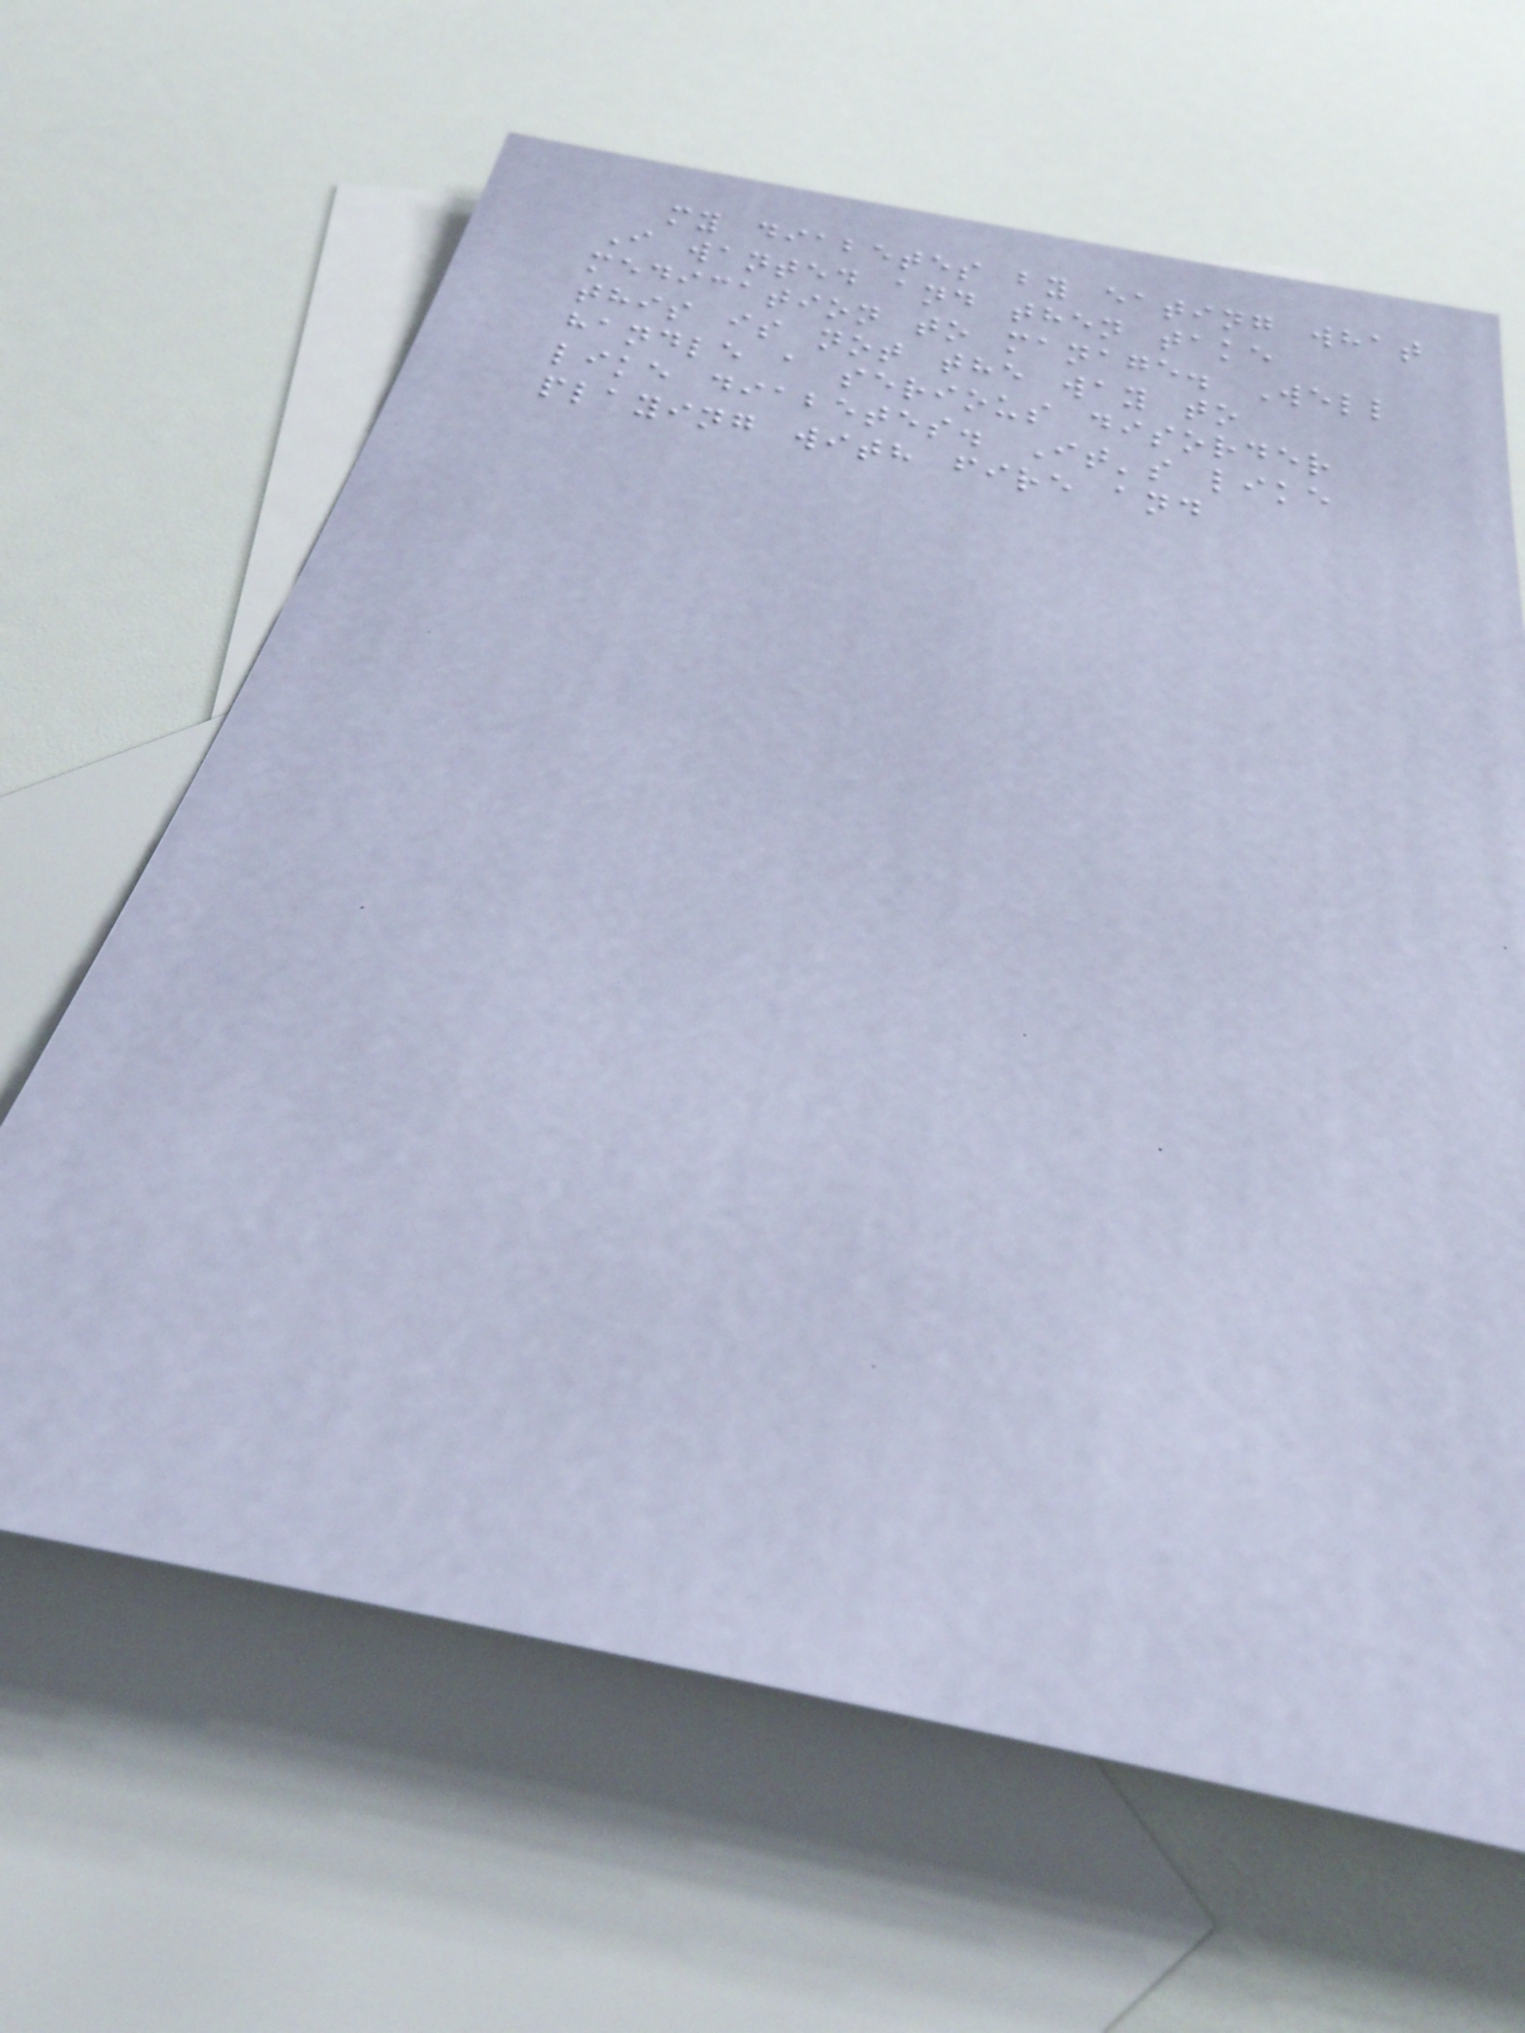my diabetes by eating what
I wanted and then take
medication to manage. Well
this is not the way to
handle a serious disorder
like diabetes. It's like
playing with fire and
